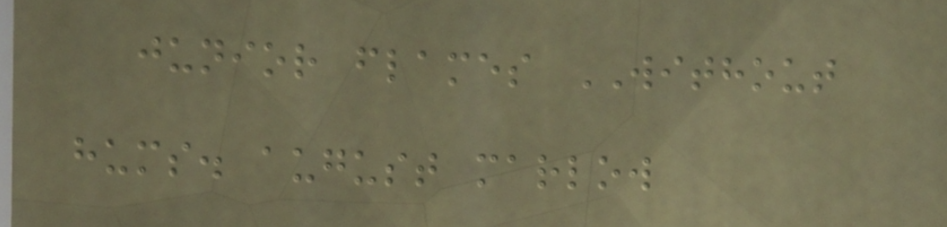junior flames WITHOUT
hums. august marlow
